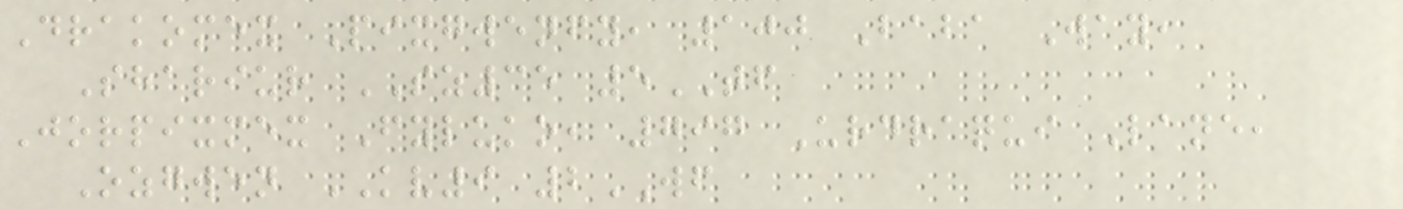Drakomex Pixgwenfy, 100 Baba Way,
Shariur SZ35 5TF
Jorpixmex Fyluko, 797 Urdraqui Lane,
Ozgwen KV9 2WF
